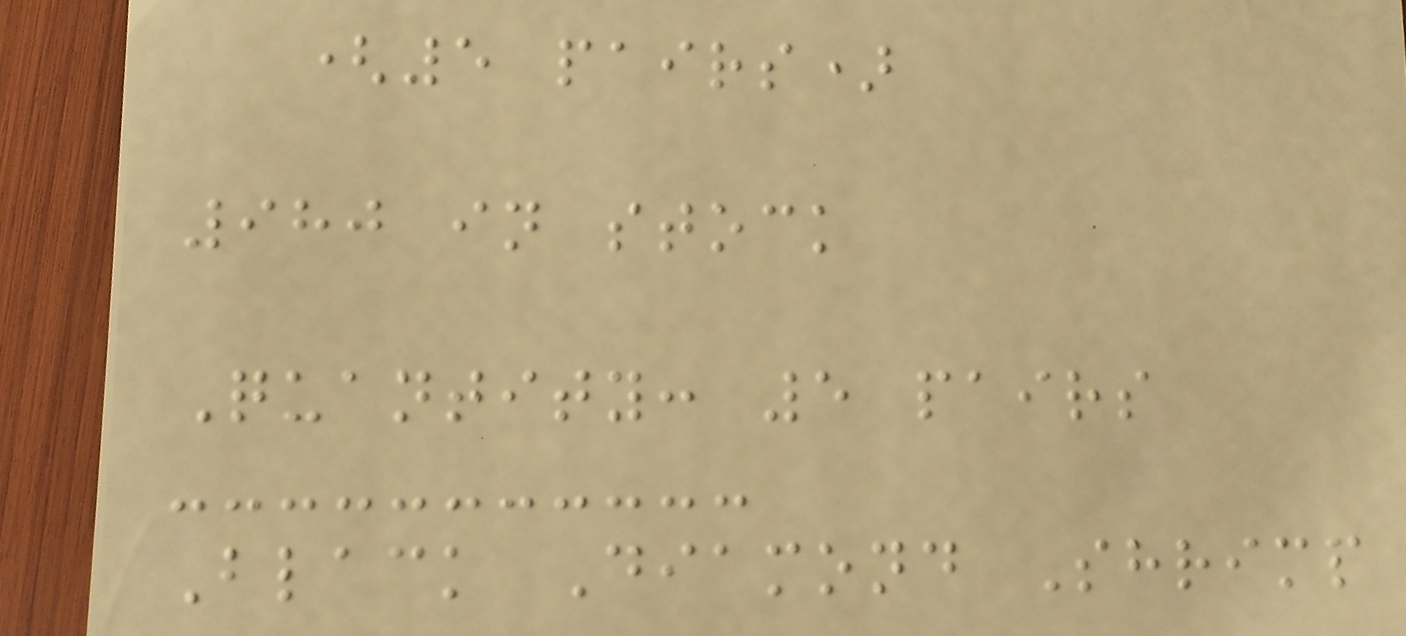(5 pairs)
980 in stock
Quantity: 5 pairs
Black Diamond Shrimp
